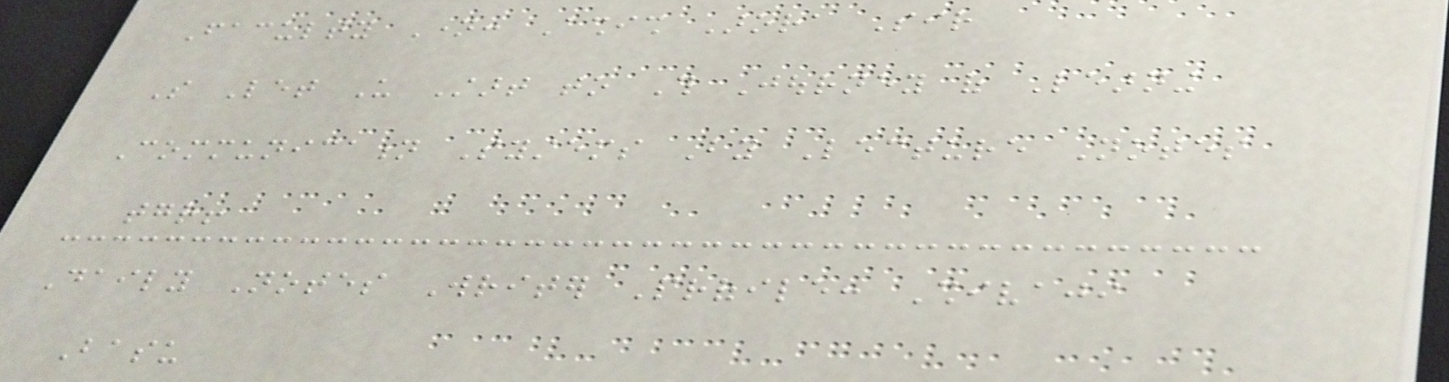Faculty Name: Ashish Arora Sir
So Let Us Start to This Journey of Learning
Communication Systems By Lecture Notes
together!
Daily Notes Writer Profile: Shivaji
Basu
